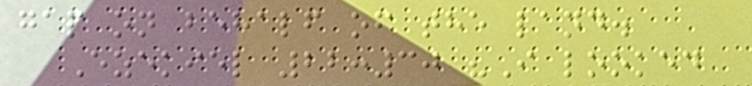gap on behalf of the land.
Ezekiel 22:30 "I looked
